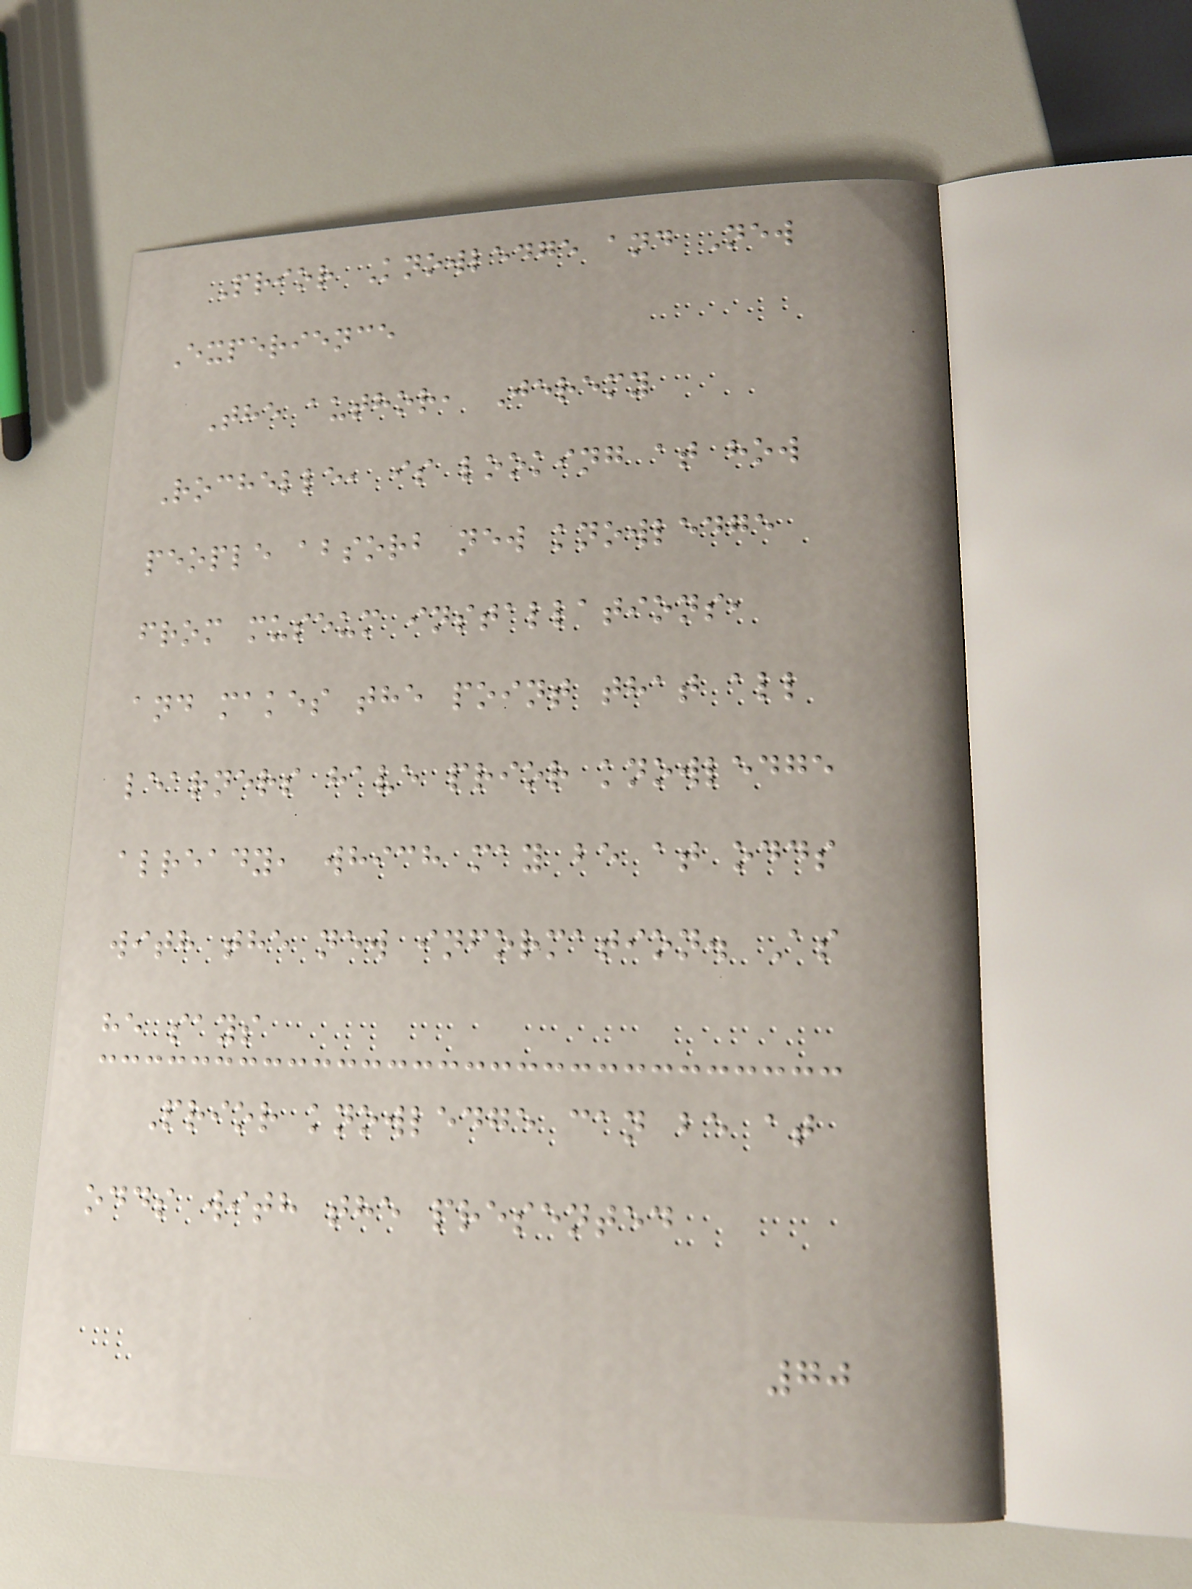Prior Knowledge and New
Experience
The author, Jeremy
Rochelle, is looking at how
people absorb new knowledge
from museum installations,
and makes the point that all
learners have prior knowledge
already, which may be at odds
with the new information. As
he says
Prior knowledge can be at
odds with the presented
70
